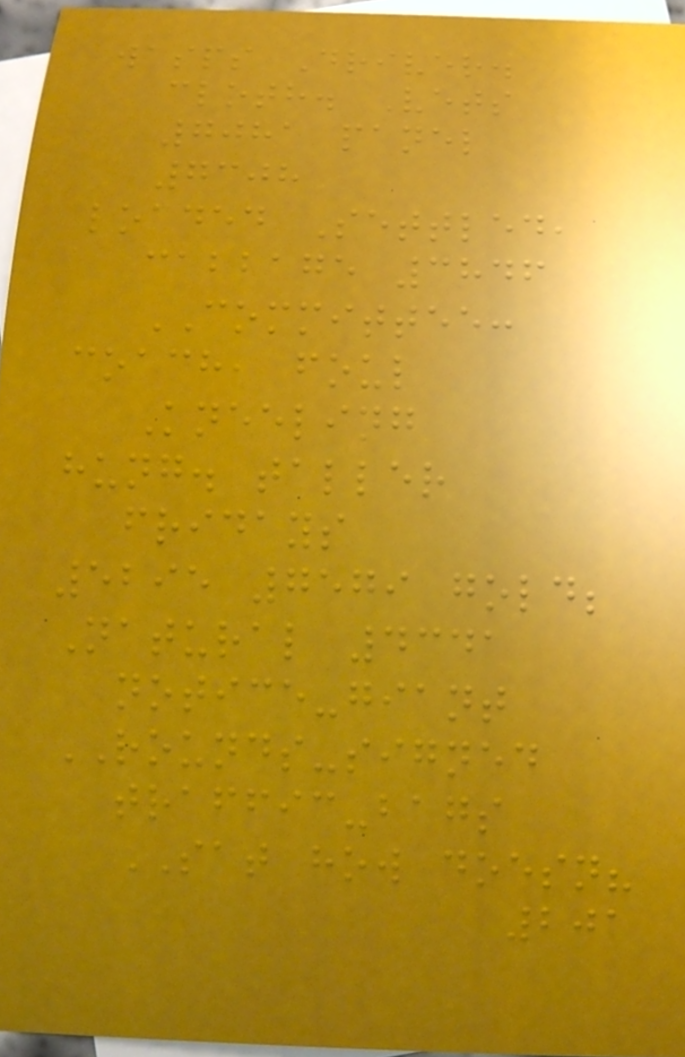wasps Driver.
cloth. Vets
7081 panel
7308
loaded Settled,
cabbage 3846
COMMITTEE:
coach, foul
Kneeling
hung. taller
fridays
5295 7579 gold;
Natural 4341
notice-giant
ROUNDS-signed
traffic-bags
SAT how doesn?
201
